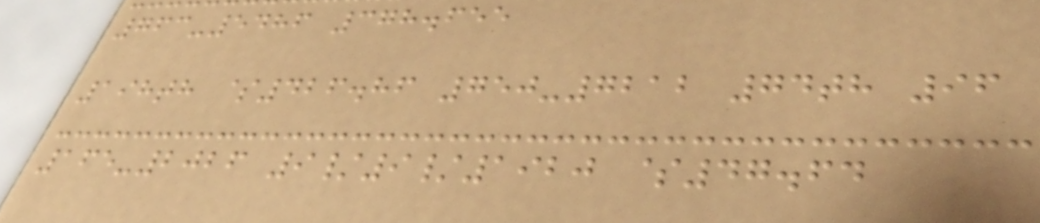763-5486 378.655
198th $426.86 750-7212 74th 96
165-2026 9/9/1920 $47.64
